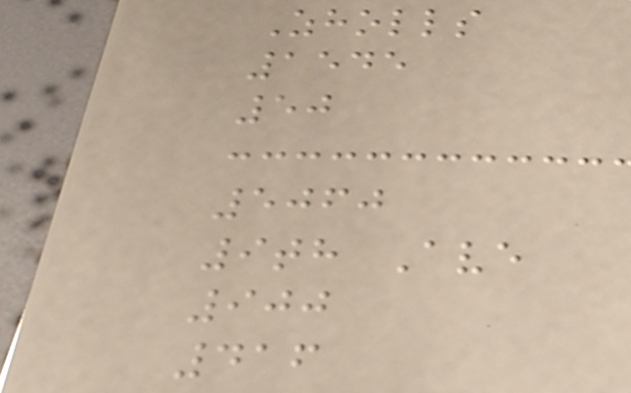Zholls
1545
50
5060
9th Ave
900
416
